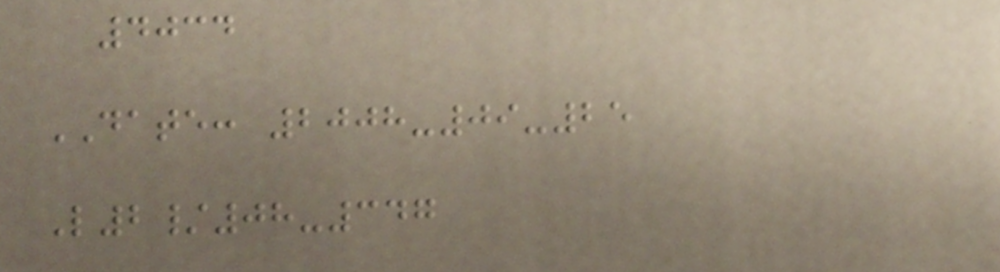4034
DATE: 2008-09-25
L2/08-347
